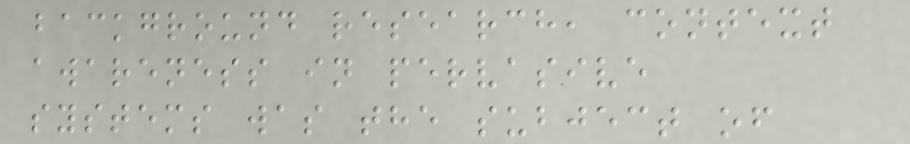background research, context
awareness in pervasive
systems was the subject of
